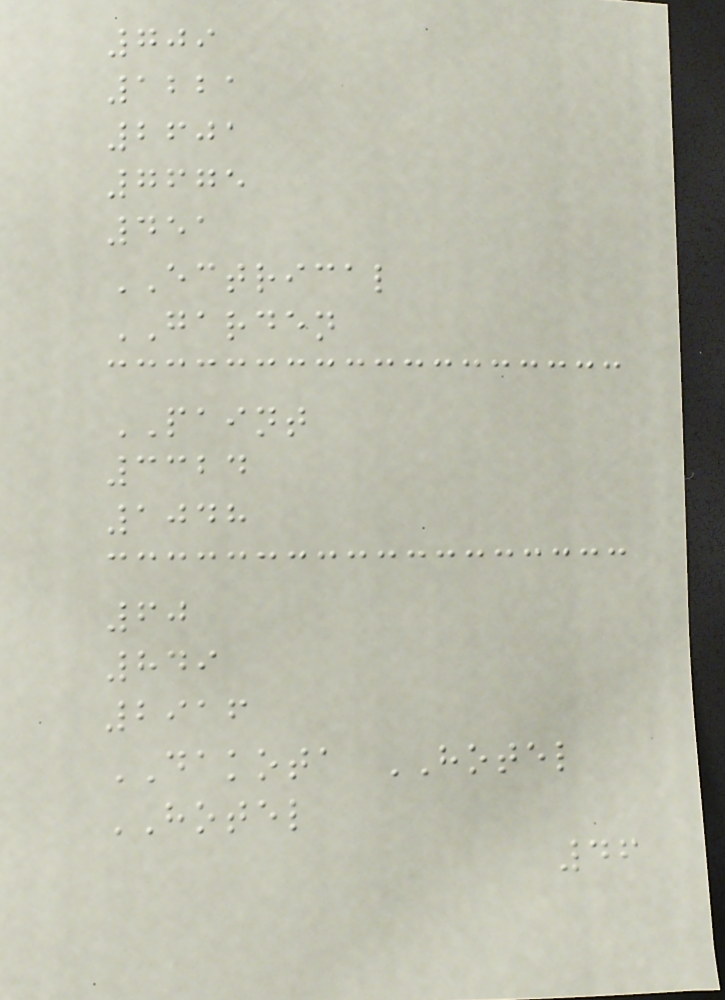709
1221
2601
7675
451
ECTRICAL
GARDEN
PAINT
3324
1048
60
849
2916
DAKOTA HOTEL
HOTEL
46
